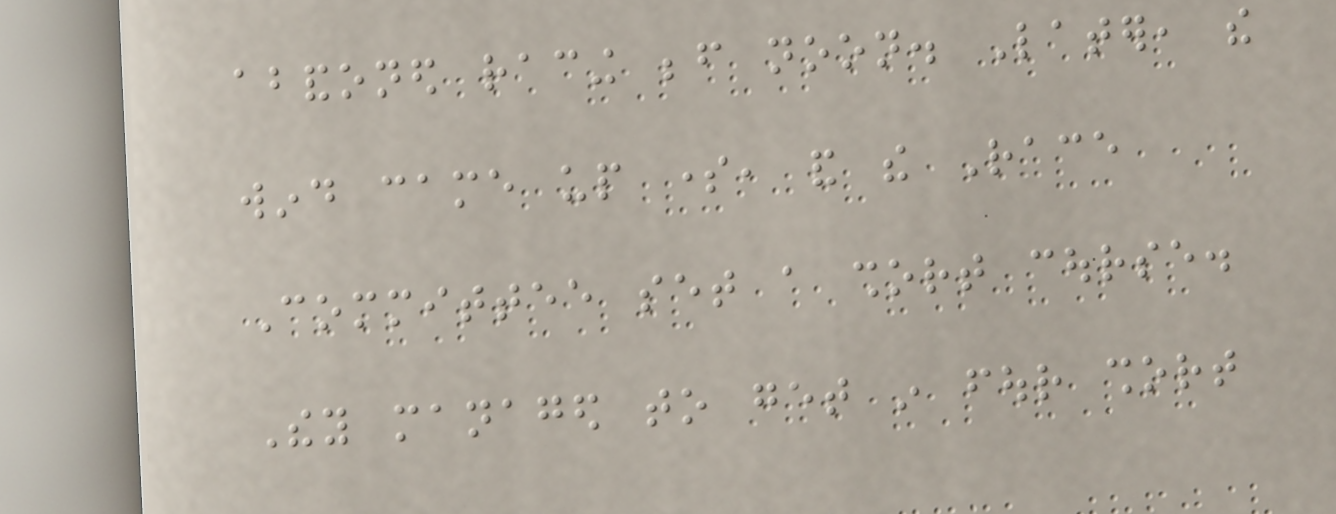abandoned racing before noon. Later, the
wind came up some, and the Race
Committee set a short course.
They managed to get in four short
